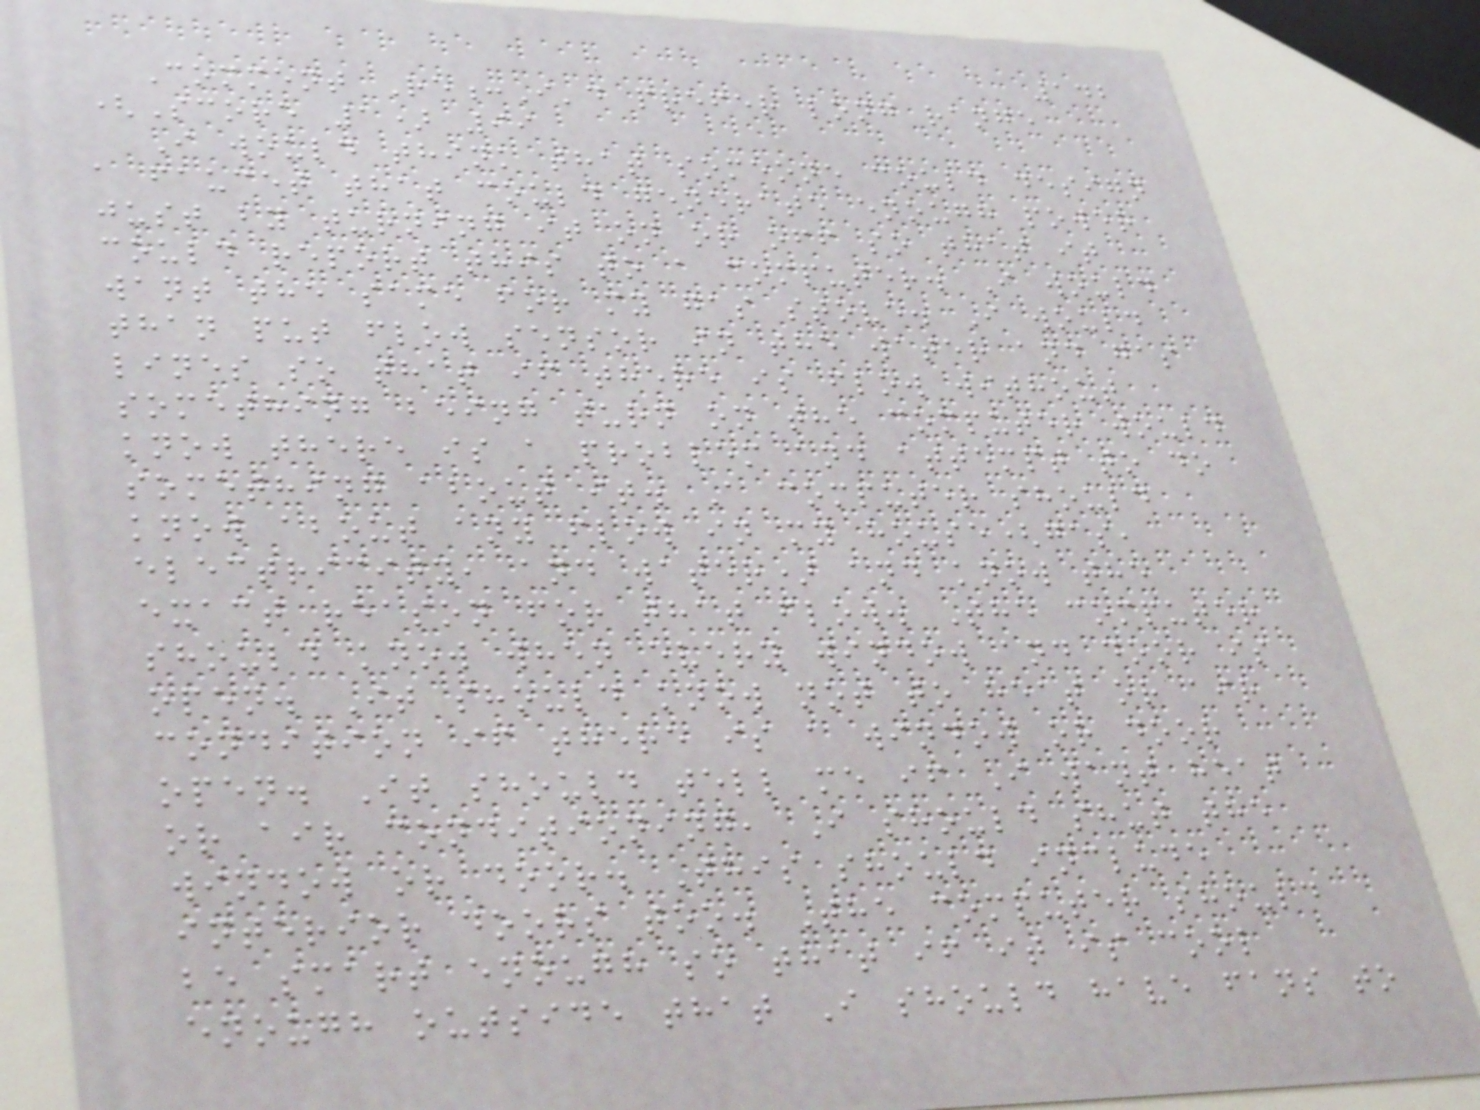142
Comment Re:I'd prefer long range
(Score 1) 99
I would think that someone could design
a faucet that could generate enough power
just by turning it on or off so that it
could report this to a computer. I would
want the same for my gas stove. I would
than put flow sensor in the water and gas
lines so that if there is flow without
something being turn on the computer would
know there is a problem and attempt to do
something about it. A computer should
know about any flow in my house(gas,
electricity, and water) and know the
exact reason for that flow. The computer
should know when every window and door is
open. It should know not to heat or air
condition if there is a window or door
open. It should tell me if I want heat
or air conditioning, I should shut the
window or door. This should include
interior doors too. The computer should
be smart enough so that if it is cool
enough outside that I should have fans to
